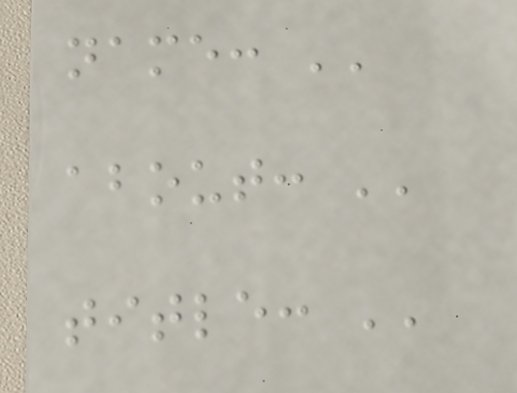name: ''
about: ''
title: ''
